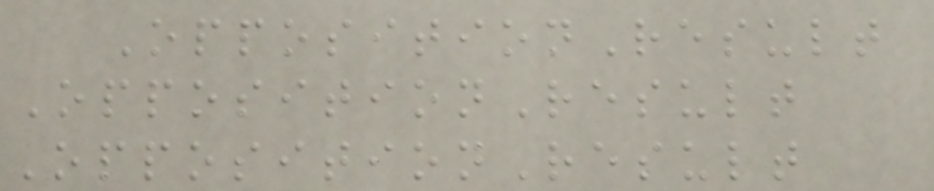OppositionResult
OppositionResult
OppositionResult
